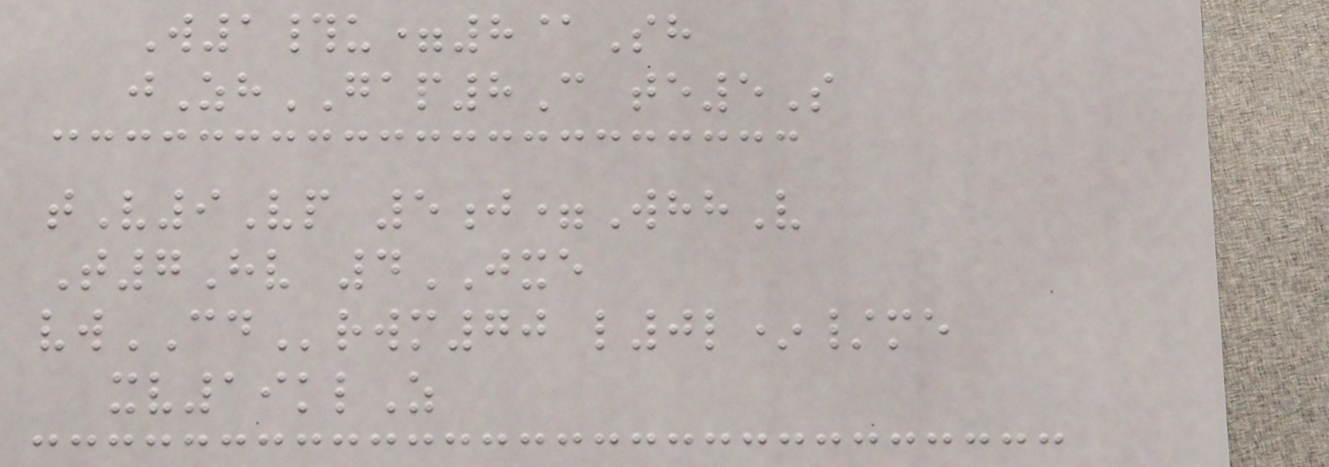W1#u=8@Sh
jZhGAP8C te5S
tV9Vp 5j=WhhV
T7Hv 4JXE
vwCDrwm70 l0l*/me
xv19klZ
